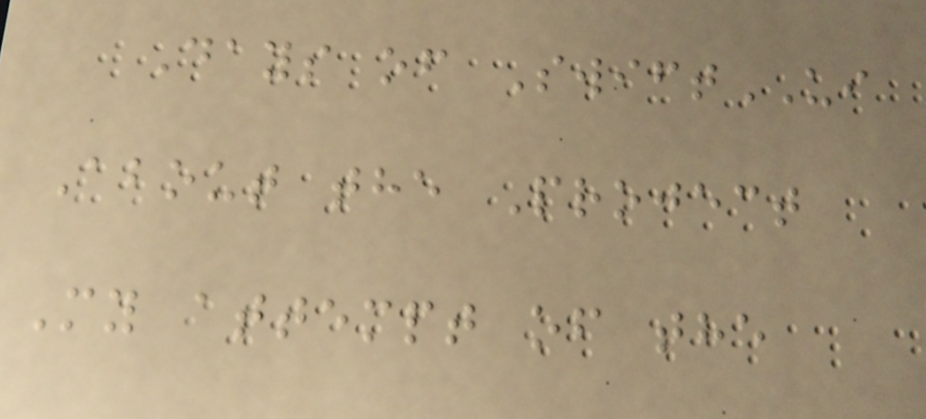Days of SwiftUI
About the Project
My attempt of the
